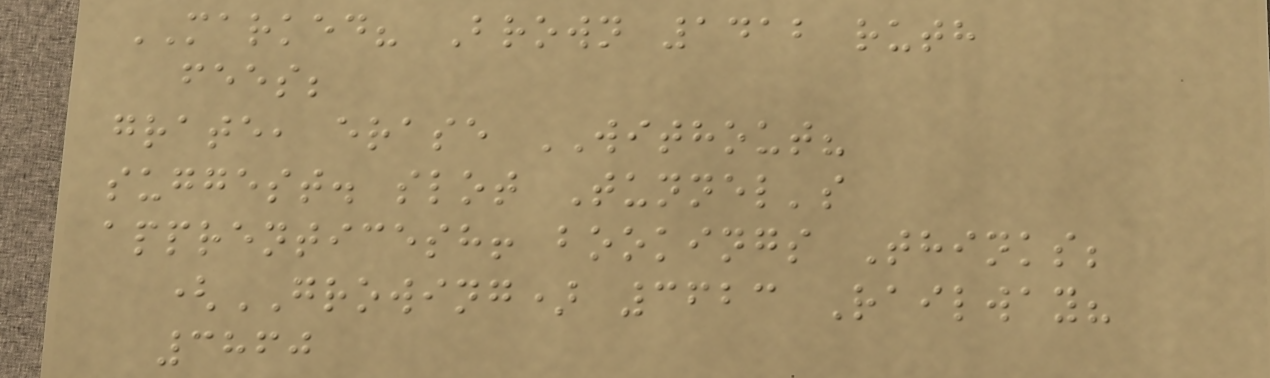MARKED? Brown 1412 ruth
fees;
grate, erase WITHOUT?
suggest. slot Tunnel's
apprenticesh! bookings Thinks;
(GROWING) 3623 Railway?
3860
